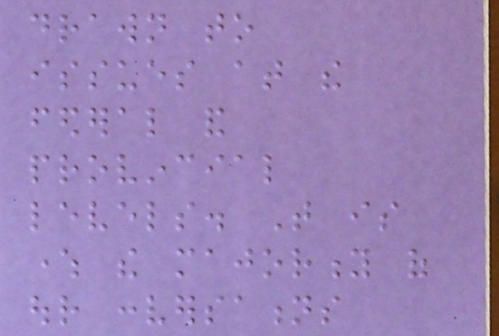drawn to
issues at the
federal and
provincial
levels. That is
where the majority of
our conversations
